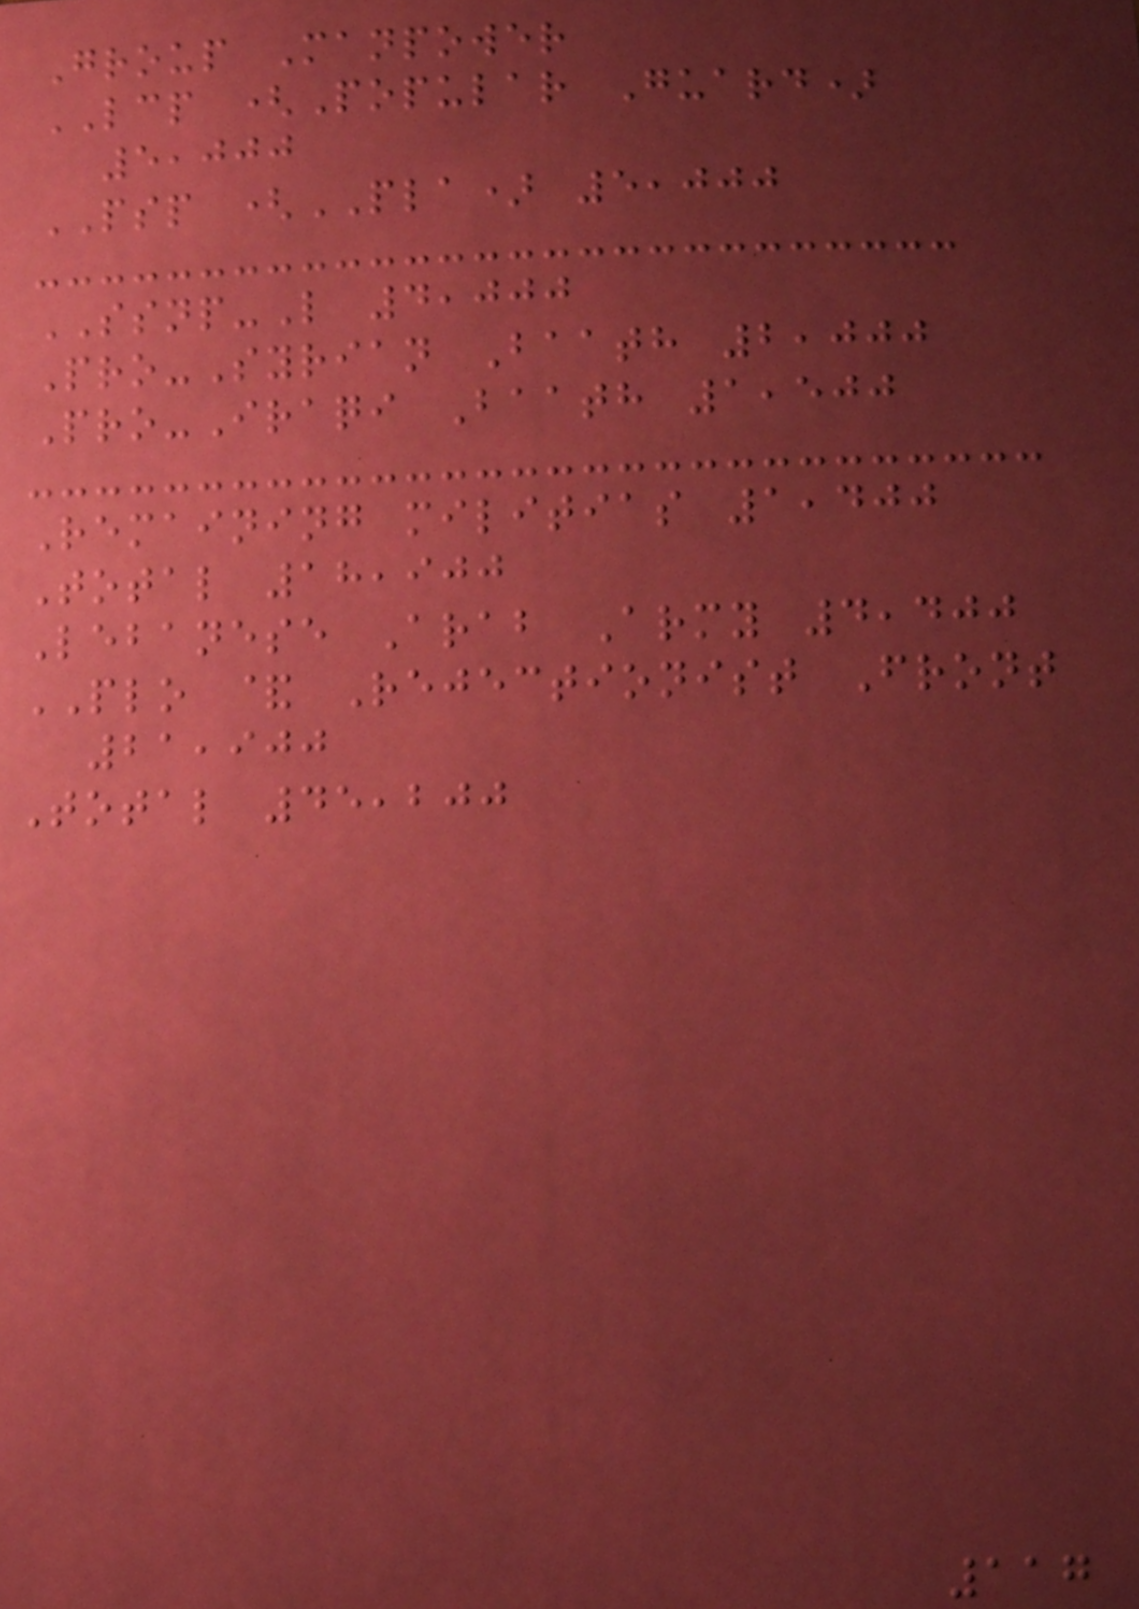Group Manpower
LCP (Popular Guard)
5,000
PSP (PLA) 5,000
SSNP-L 4,000
Pro-Syrian Baath 2,000
Pro-Iraqi Baath 1,500
Remaining militias 1,400
Total 18,900
Lebanese Arab Army 4,400
PLO & Rejectionist Front
21,900
Total 45,200
117
